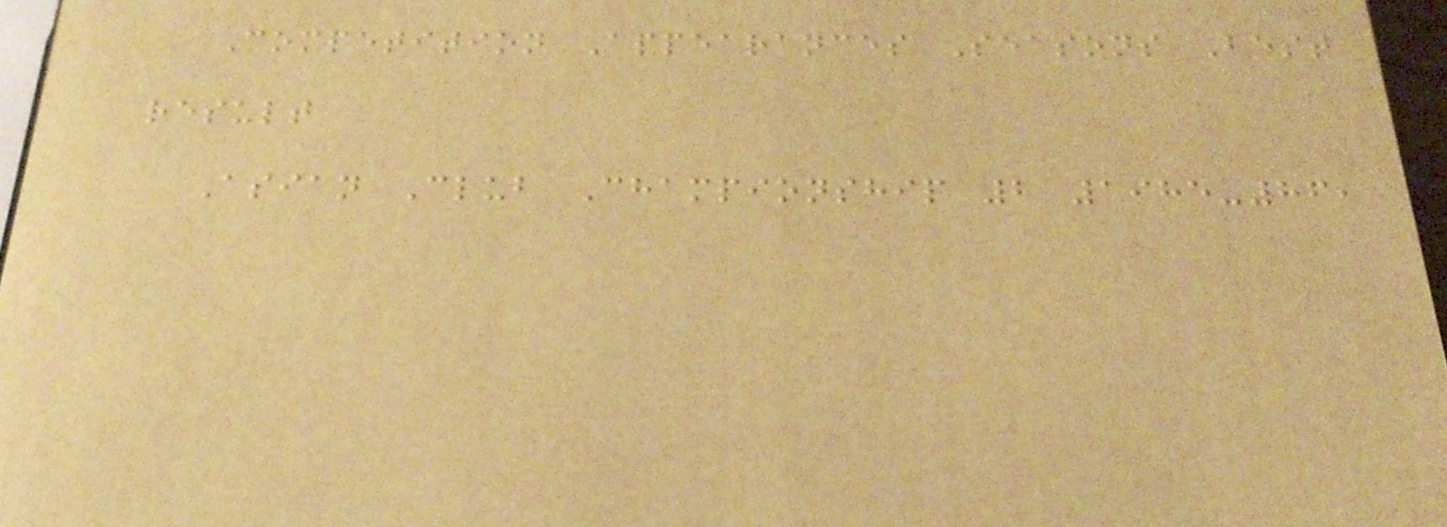Competition Appearances Seasons Best
result
Asian Club Championship 2 1985-86,
